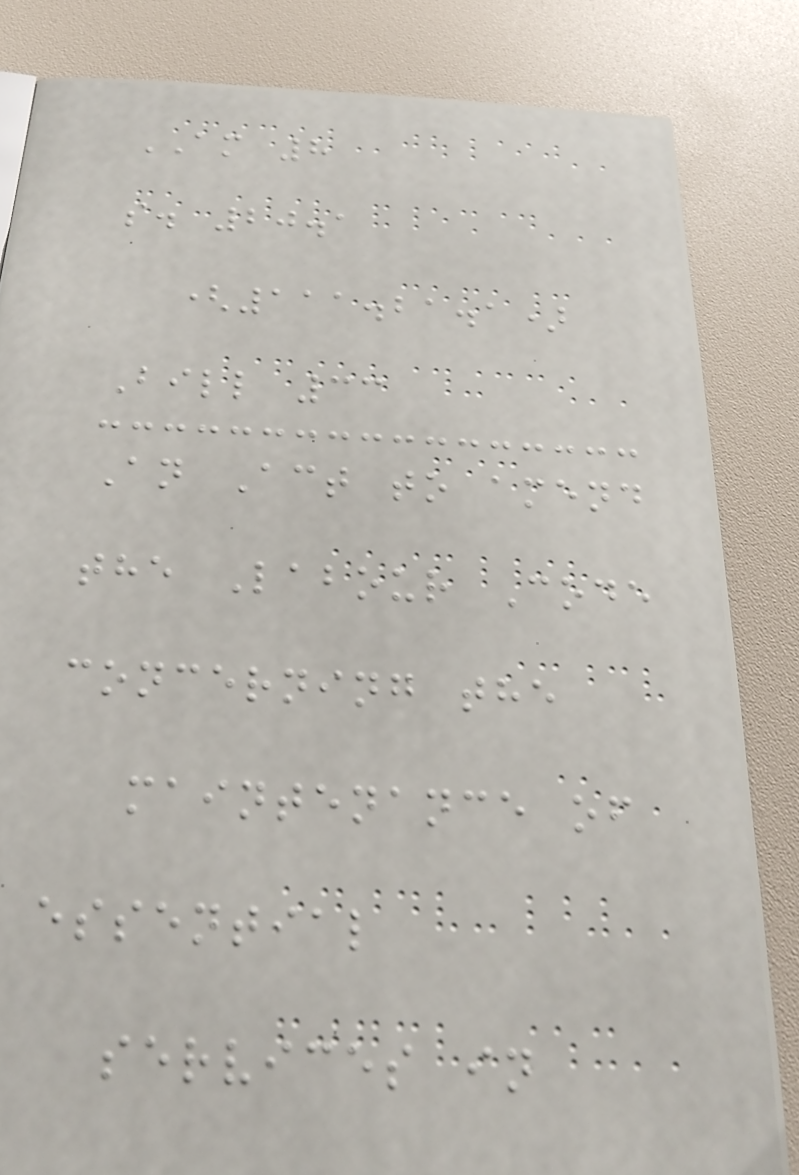AM 8
s. 20.1
(111.21.1)
Bill 33
An Act to amend
the Labour Code
concerning the
maintenance of
essential
services in
